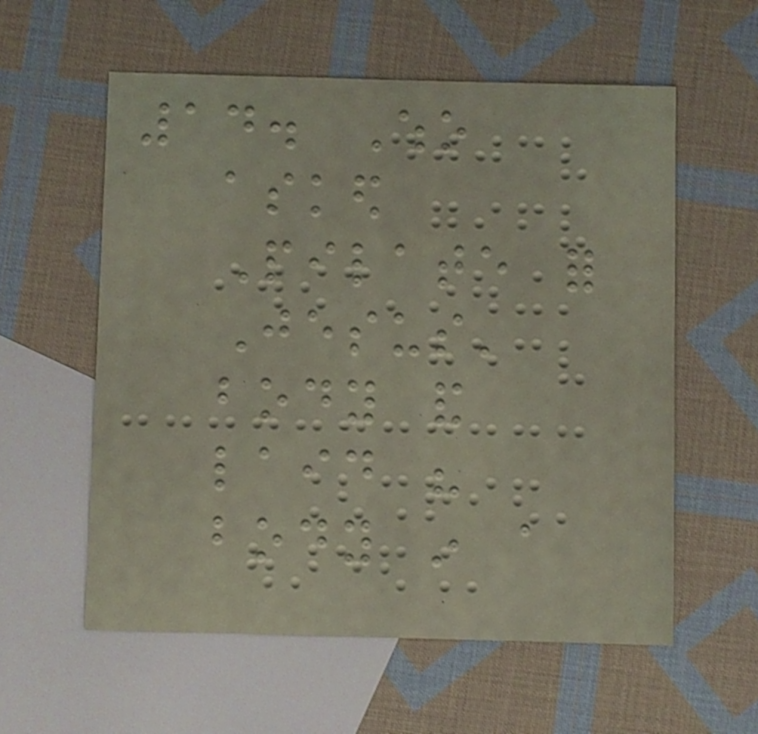14. Who
asked
Pilate for
Jesus'
body and
laid his
body in a
